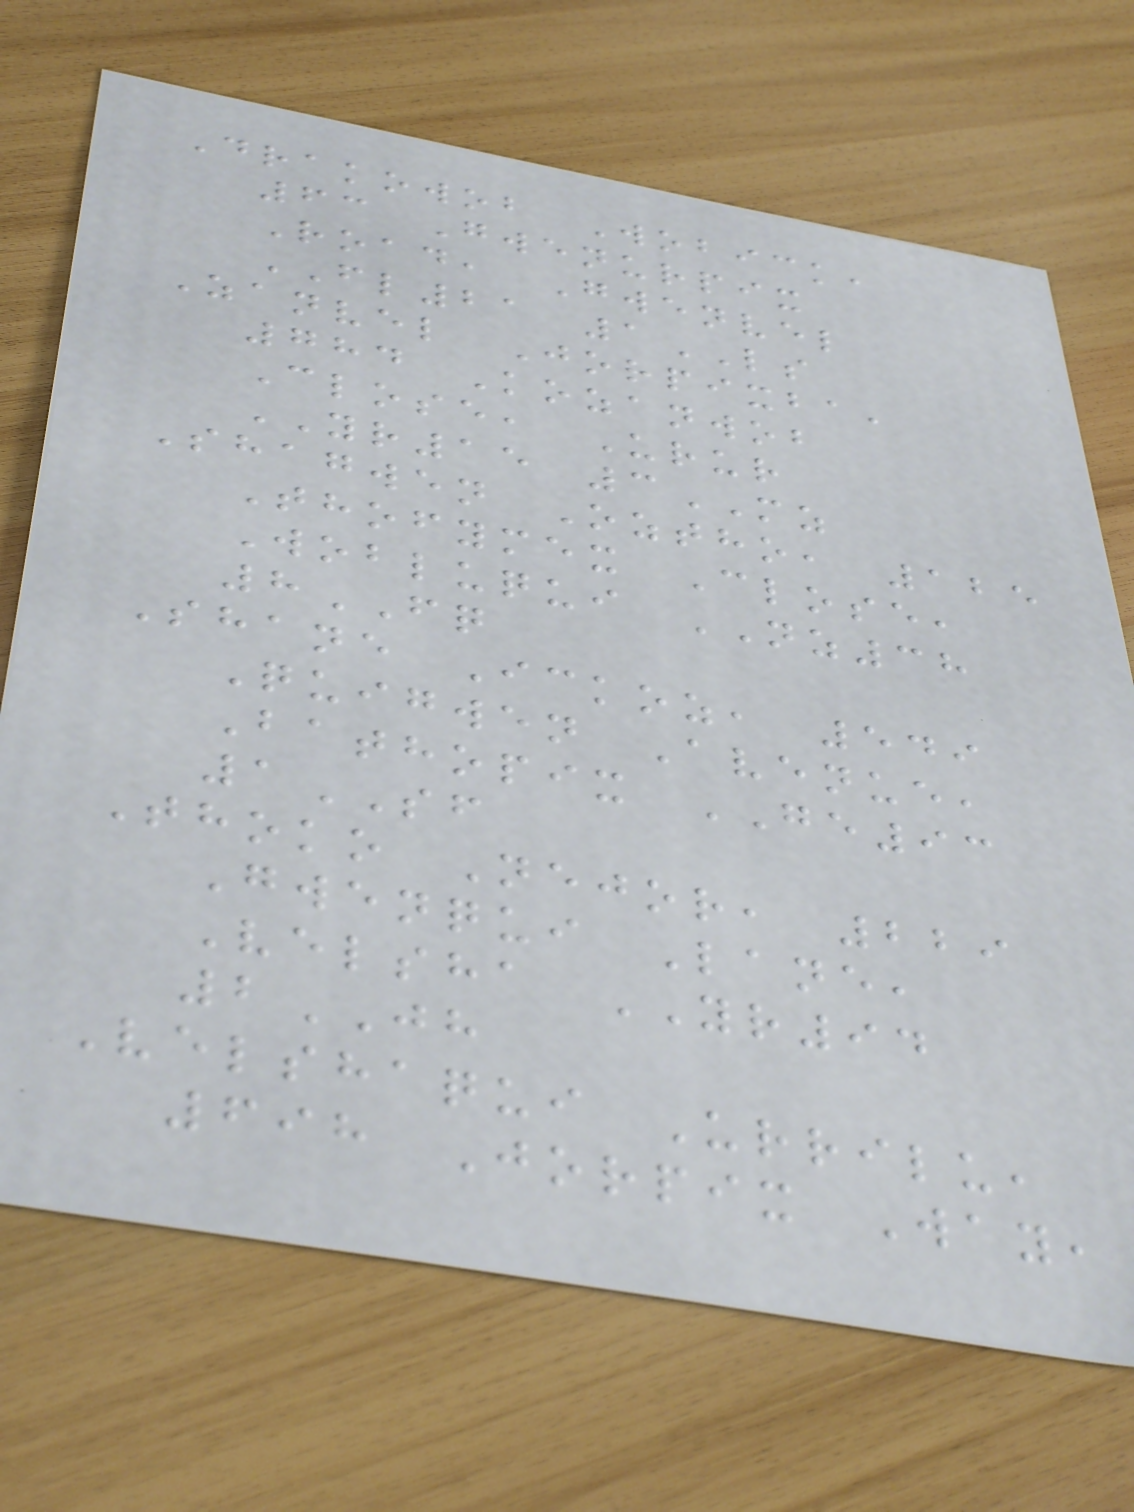Drakowob Wobick,
63 Gwenurpix
Road, Gwenvel
FL21 1LS
Zanvel Jorpixba,
784 Kozanwob
Close, Urur
YR15 3MZ
Shagwen Oztho, 125
Thofymex Close,
Wobluqui NZ38
8FQ
Shane Ickoz, 549
Quigwen Avenue,
Bathopix GE93
1SF
Thoko Nejor, 229
Gwenqui Lane,
Velsha YR94
2JH
Velshaqui Urrilu,
698 Jorpix Way,
